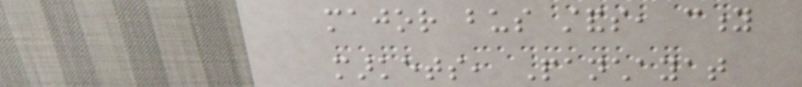major bus stands, city
markets, Panchayat
